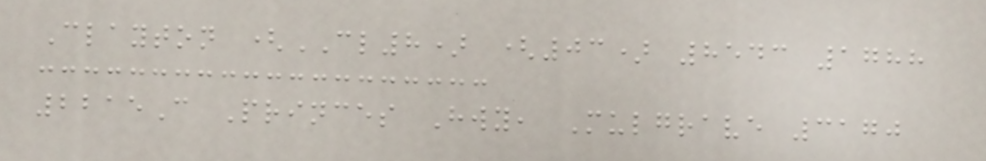Clayton (CL8) (03) 8543 1788
2215C Princes Hwy, Mulgrave 3170
